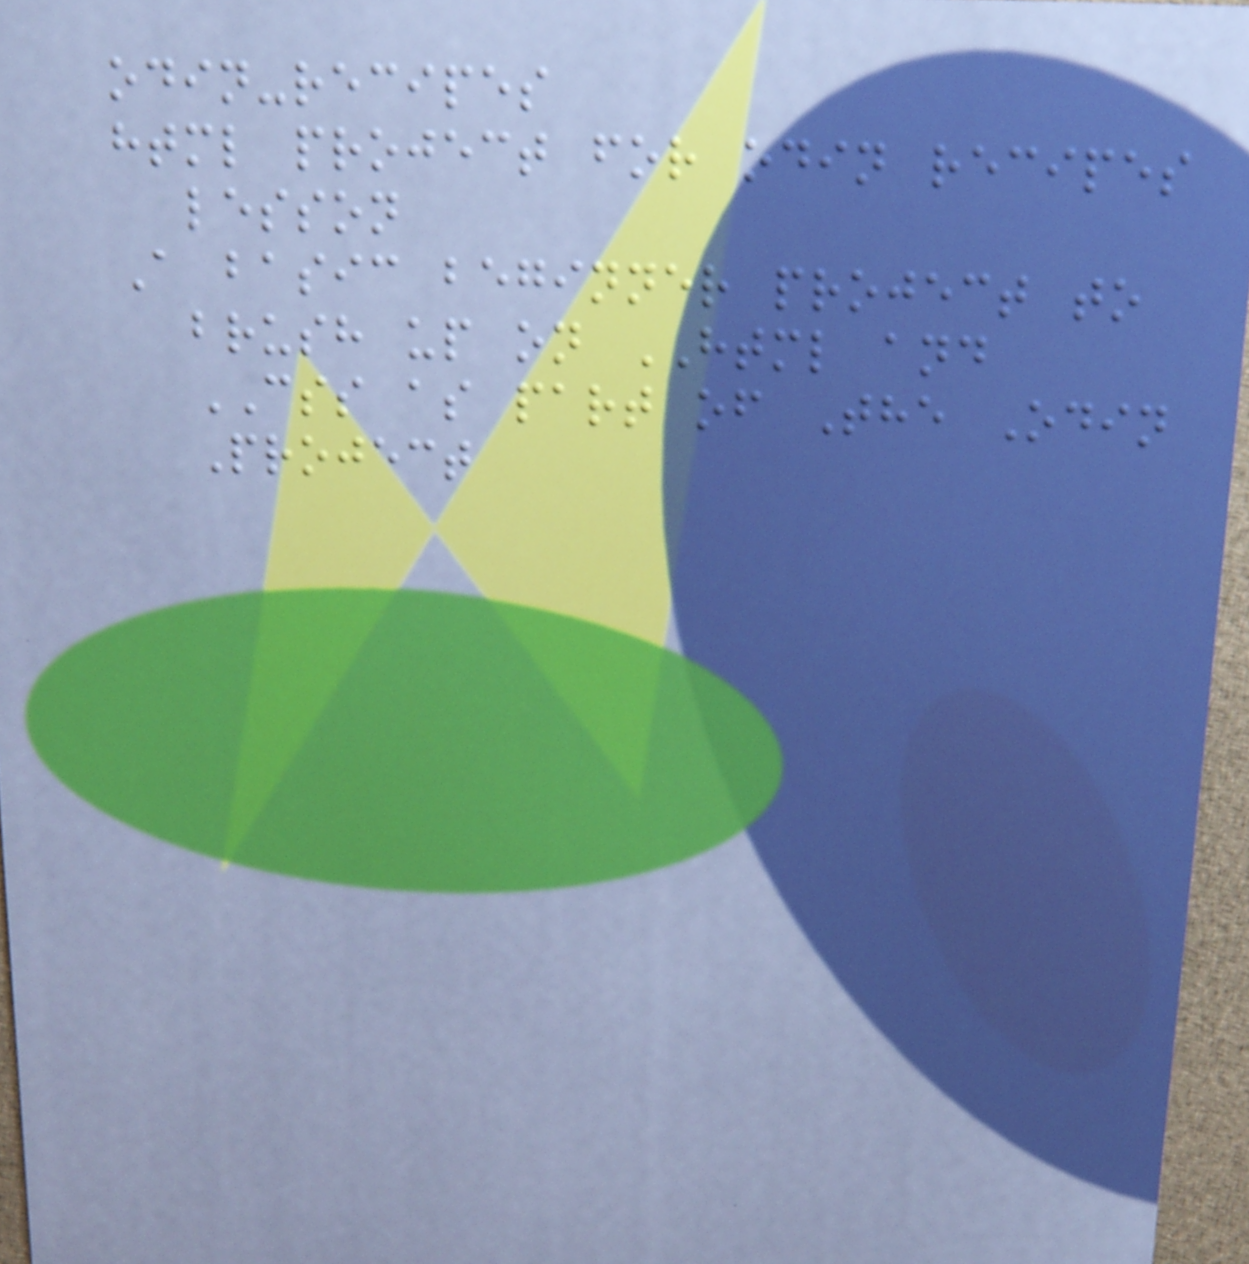odin-recipes
html project for odin recipes
lesson
A basic beginner project to
brush up on HTML and
CSS as part of The Odin
Project
